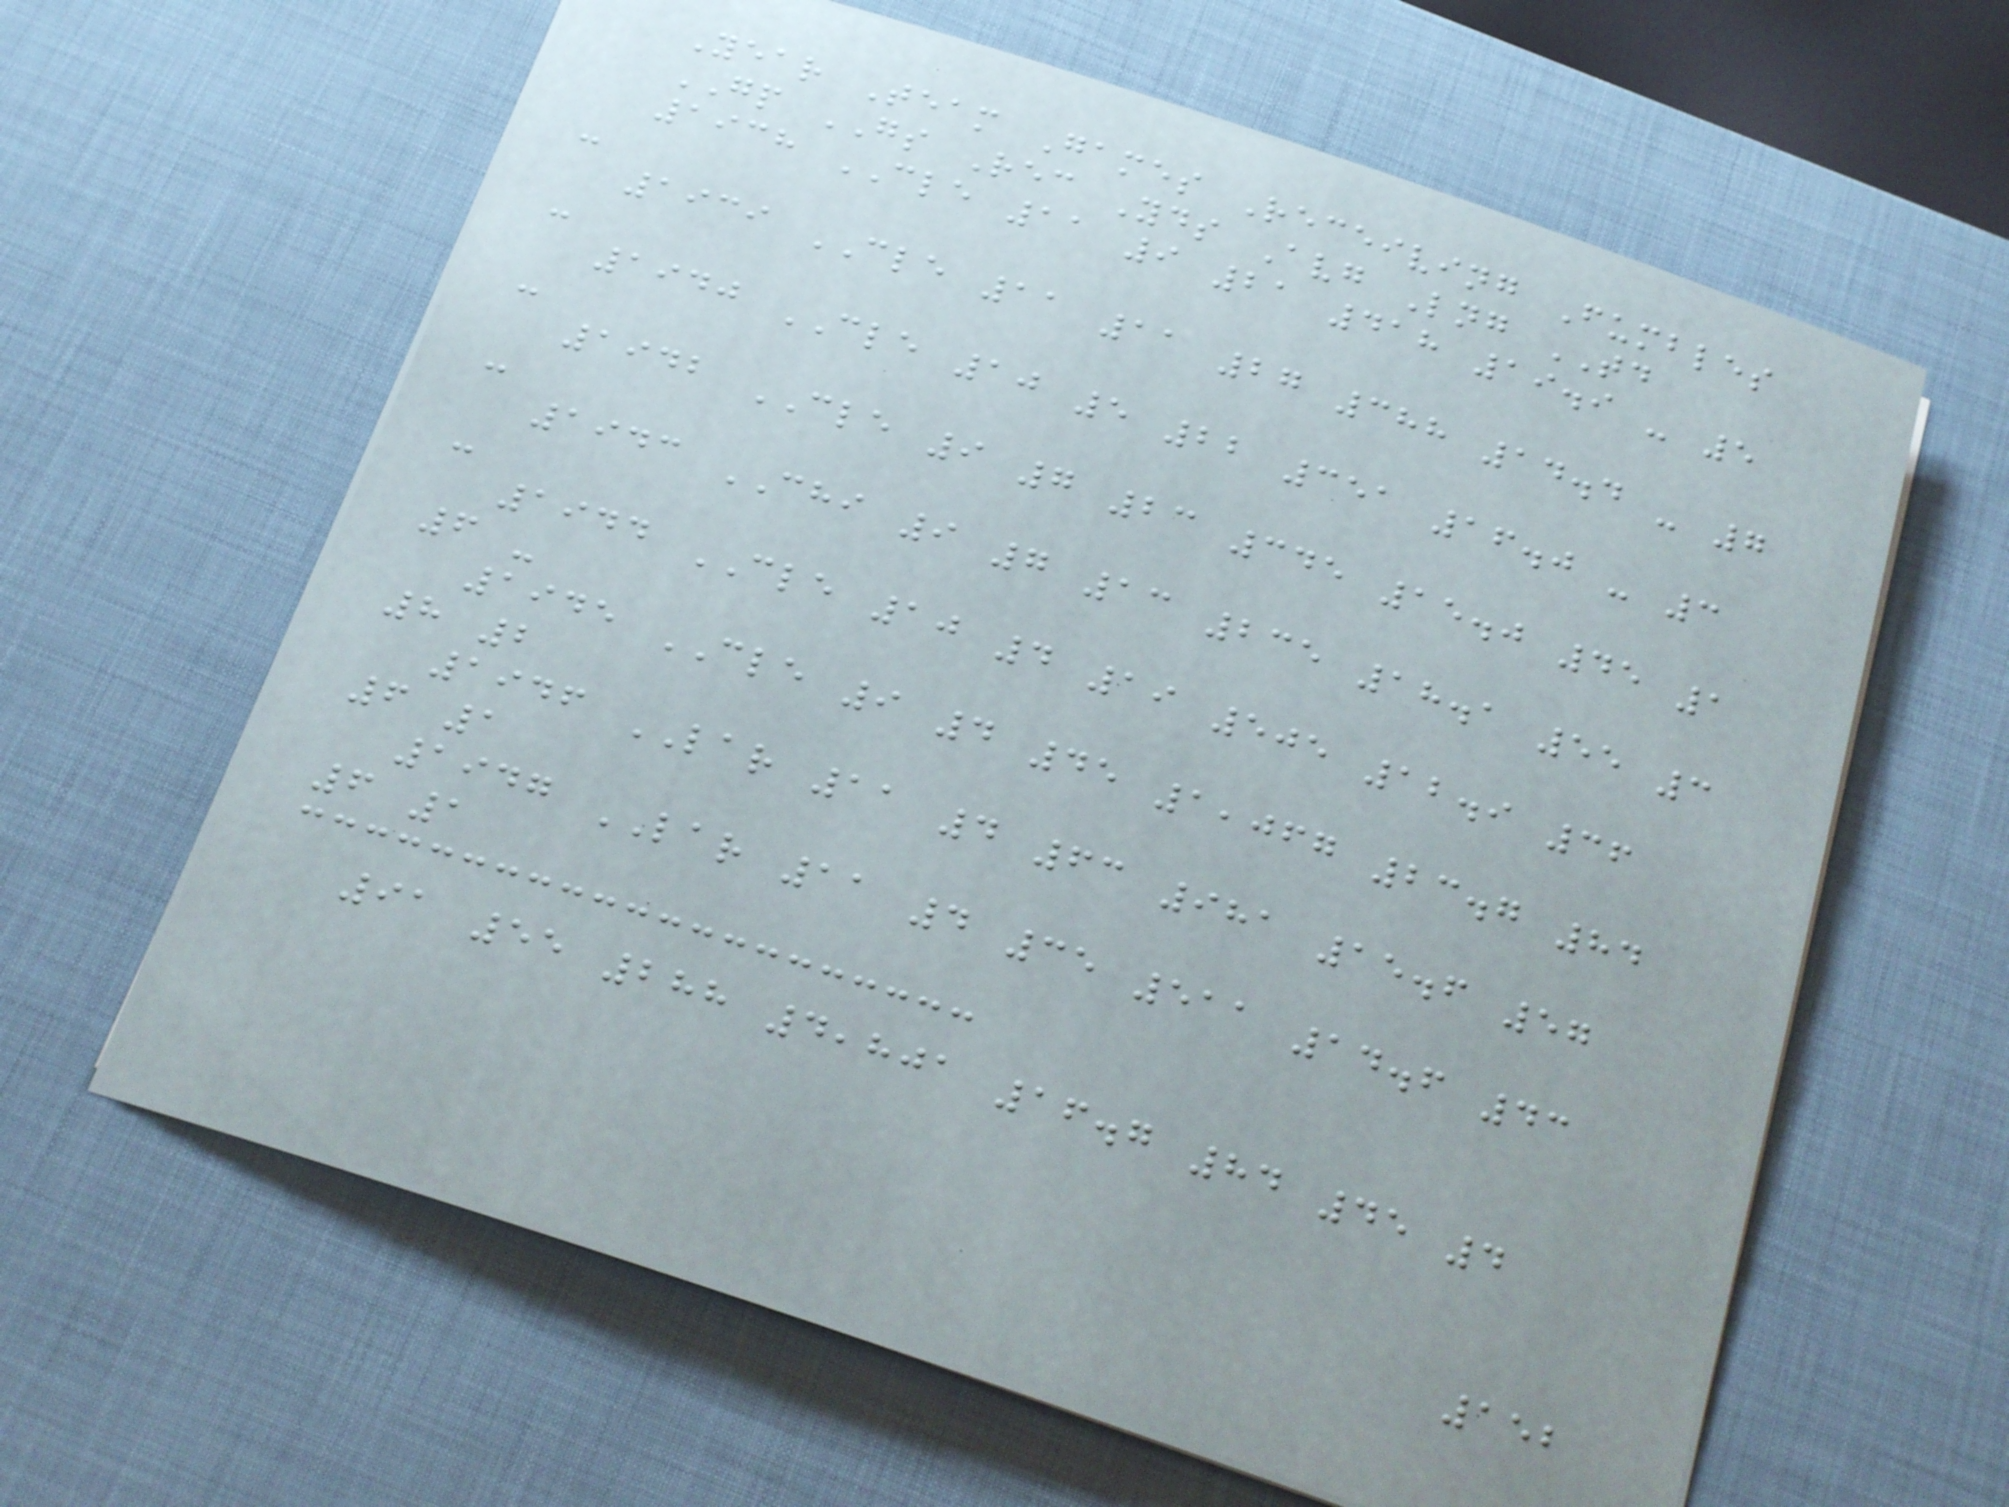Year Team Games Receiving Fumbles
GP GS Rec Yds Avg Lng TD
1938 CLE 11 9 21 418 19.9 - 5
-
1939 CLE 11 11 27 388 14.4 - 7
-
1940 CLE 10 5 22 351 16.0 - 3
-
1942 CLE 9 7 23 345 15.0 45 1
-
1943 CHI 9 7 13 235 18.1 55 3
-
1944 CLE 10 4 19 505 12.9 36
6 -
1945 CLE 9 4 45 1,067 23.7 84
8 2
1946 LAR 11 4 63 981 15.6 57
6 1
1947 LAR 11 4 35 511 14.6 43
6 1
91 55 288 4,801 16.7 84 45 4
152
